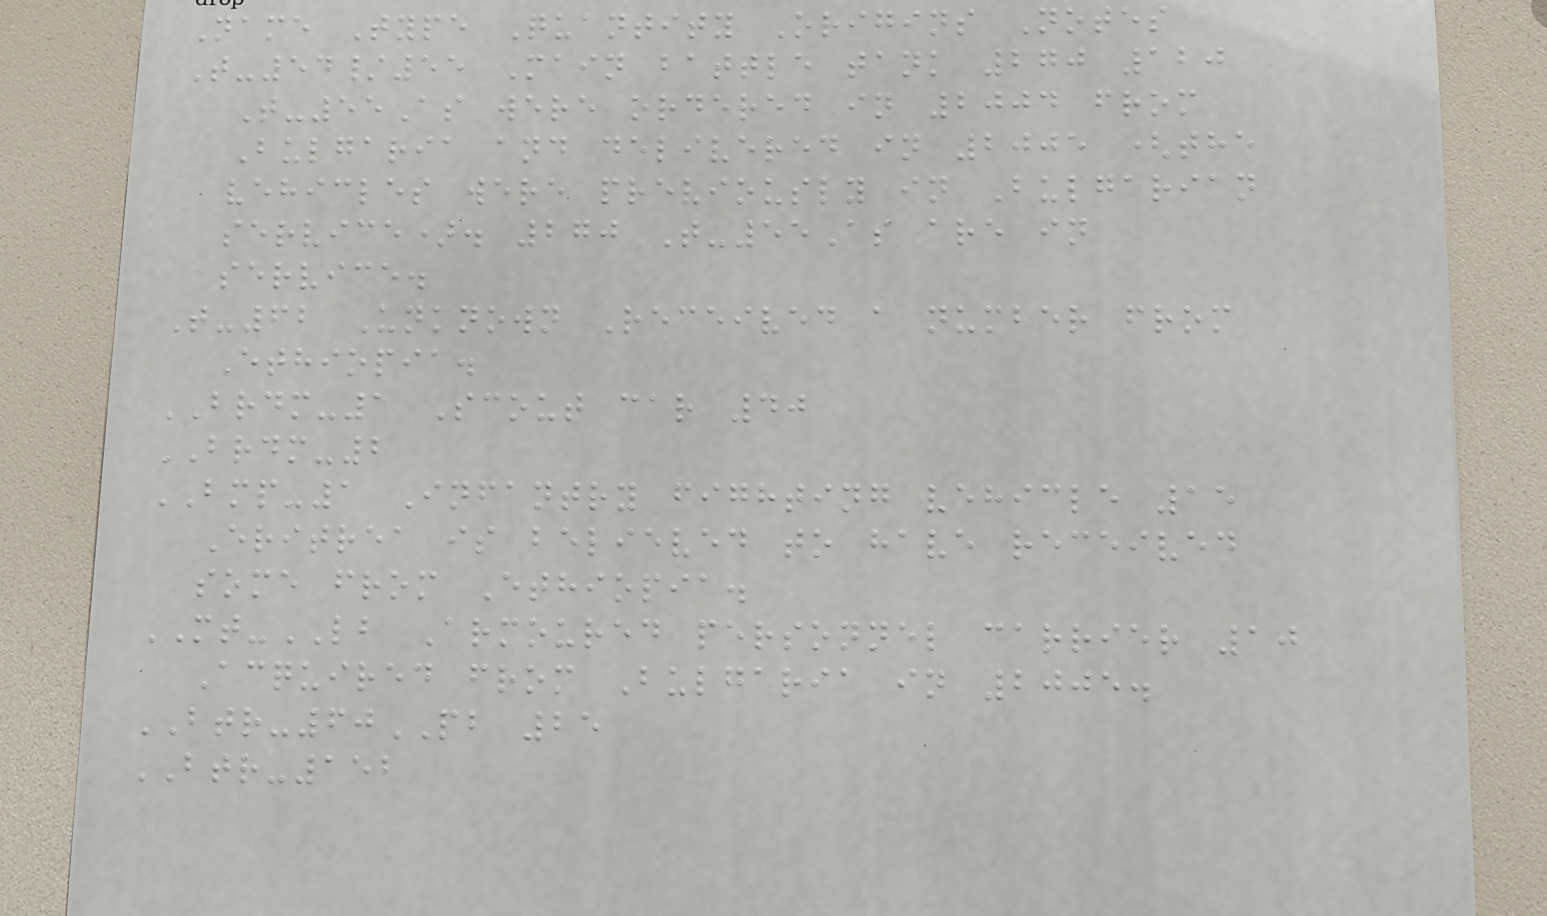Name Type Quantity Origins Notes
T-54/55 Main battle tank 270 120
T-55As were ordered in 2004 from
Bulgaria and delivered in 2005 (the
vehicles were previously in Bulgarian
service). 270 T-55As are in
service.
T-62 Unknown Received a number from
Ethiopia.
BRDM-1 Scout car 40
BRDM-2
BMP-1 Infantry fighting vehicle 15
Eritrea is believed to have received
some from Ethiopia.
MT-LB Armoured personnel carrier 10
Acquired from Bulgaria in 2005.
BTR-60PB 25
BTR-152
